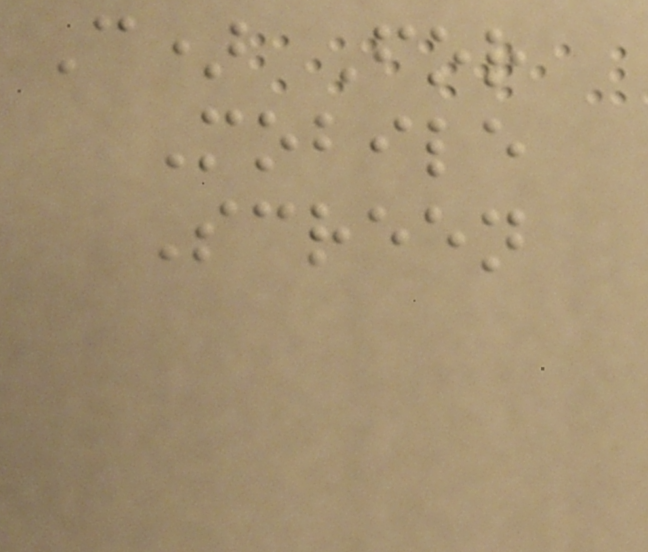C) For
Mobile
Screen
